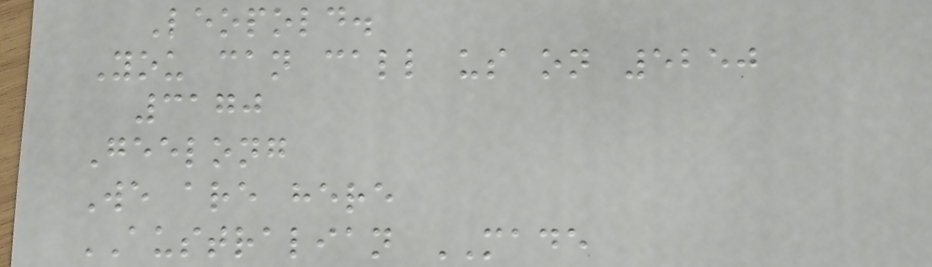Leopold.
You can call us on 5250
3170
Geelong
We are here
AUSTRALIAN MADE
